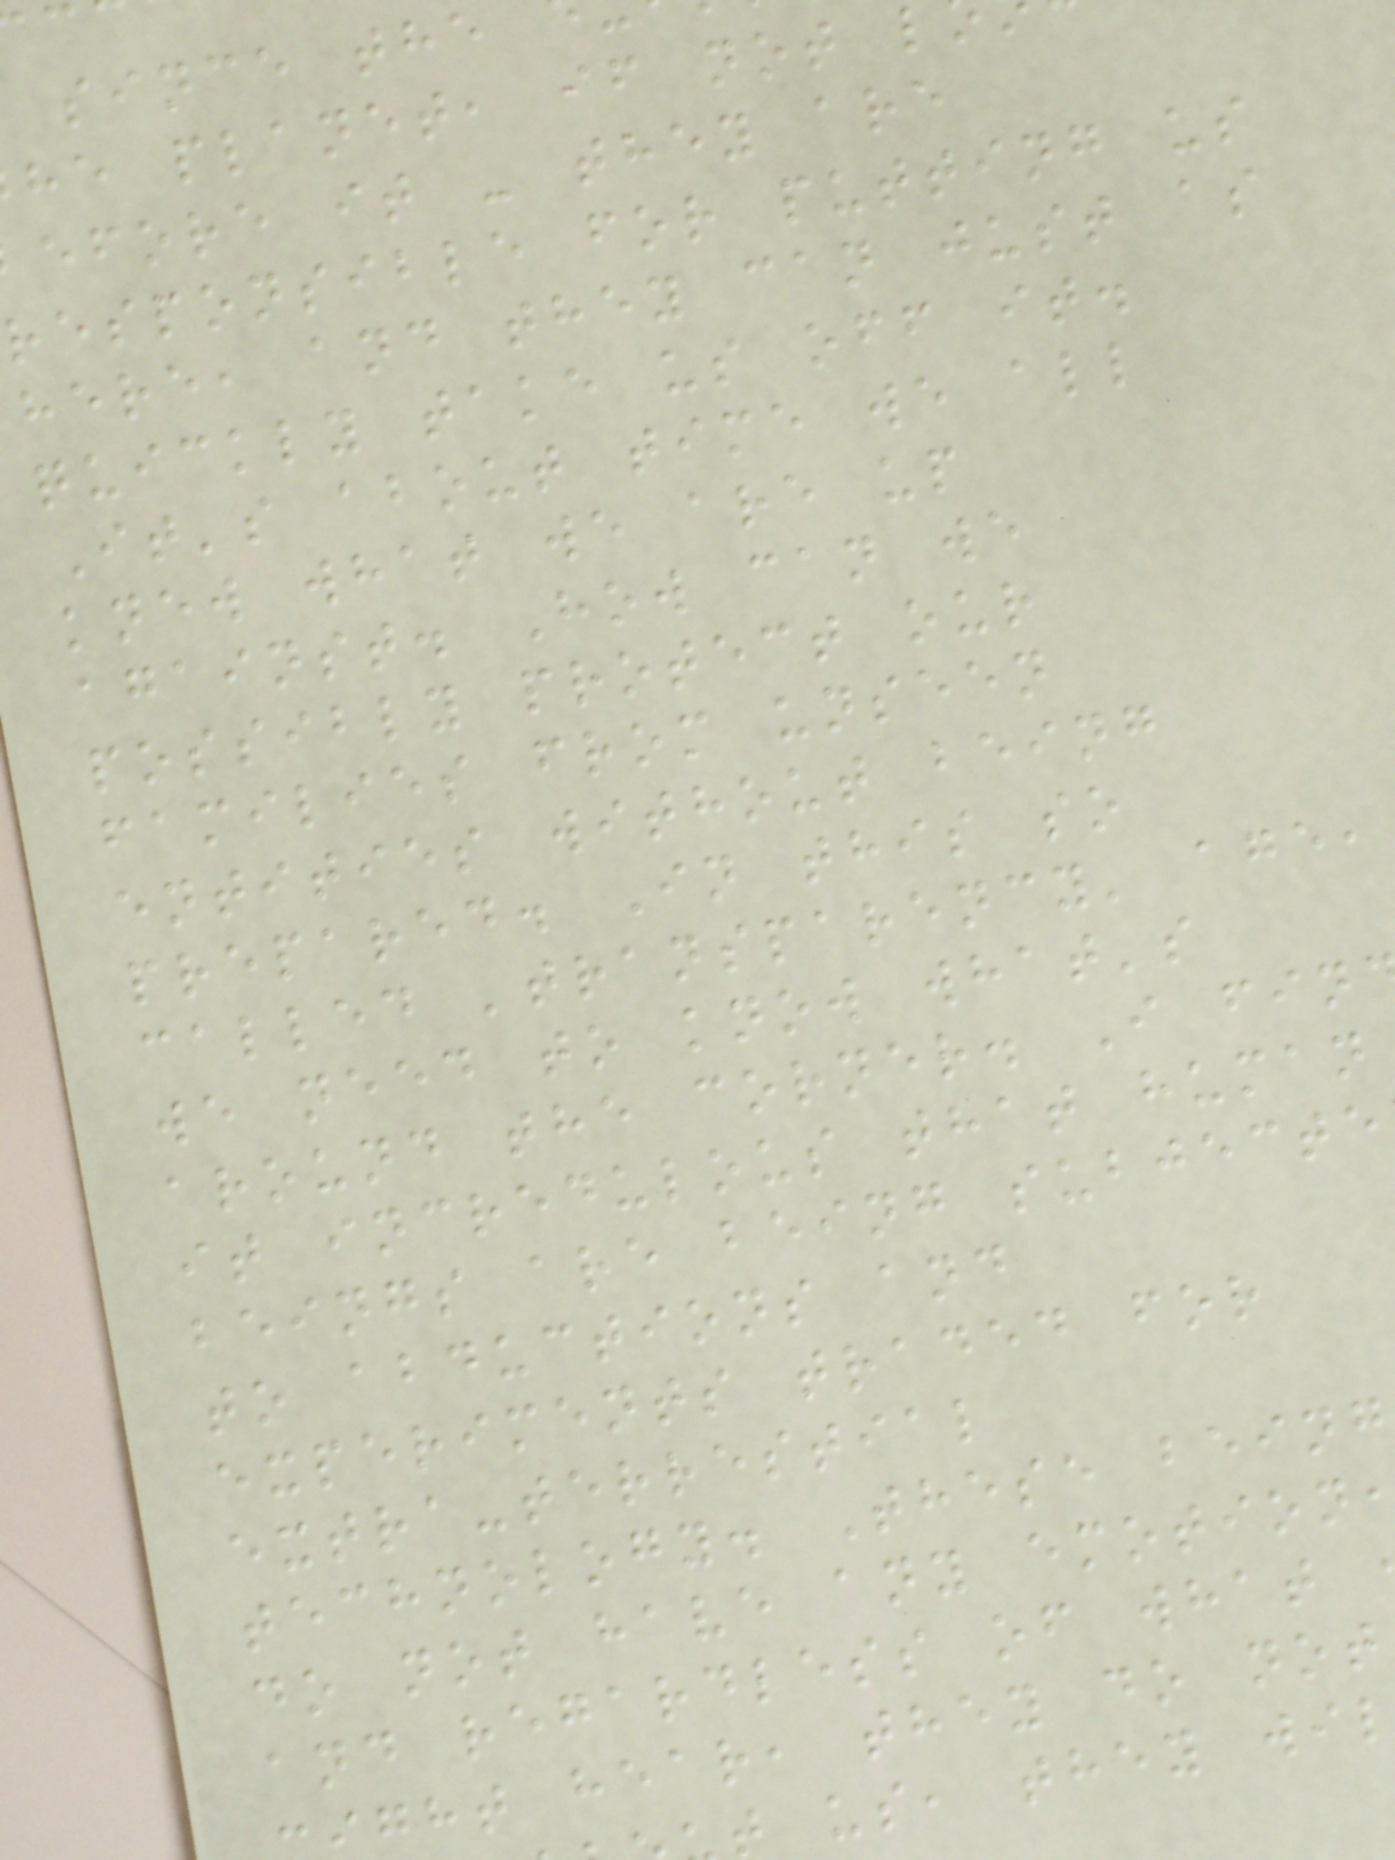since the
he planet, if not l
efore it - they are
responsible for putting us
here, and they can just as
quickly take us off it.
It's about time we all
knew what we are up
against. How can we
possibly protect our
families from unseen
entities without being
prepared. In this so
called 'transparency' age,
we need to know what's
around the corner. I fin
it incredulous that human
beings are being subjecte
to abductions and
experiments traded for
extra-terrestial
technology. These being
do not have any emotion
and regardless of what
ght hear, they do not
t us, they wil
